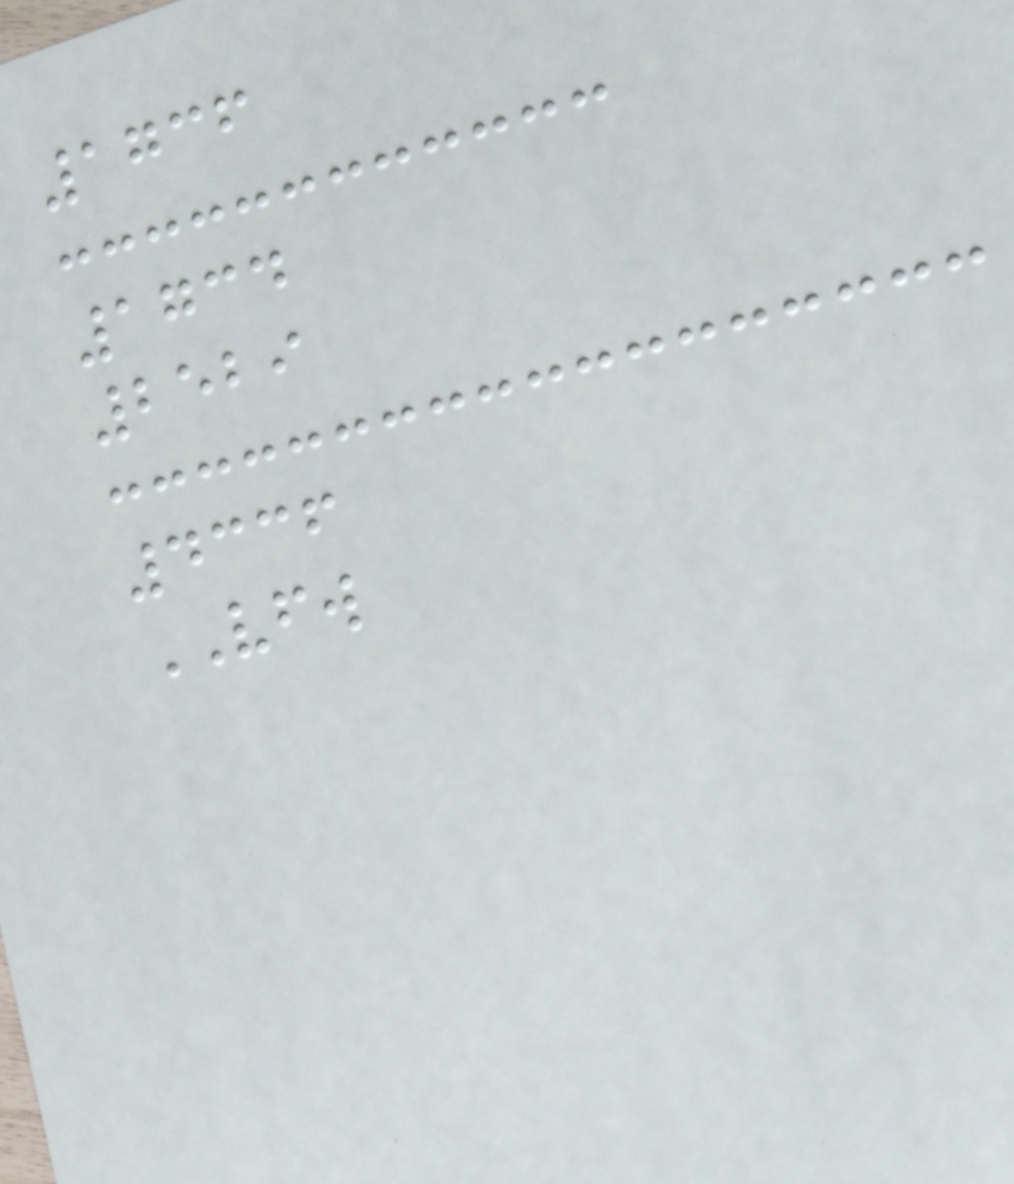1736
1734
2529
4336
VFW
